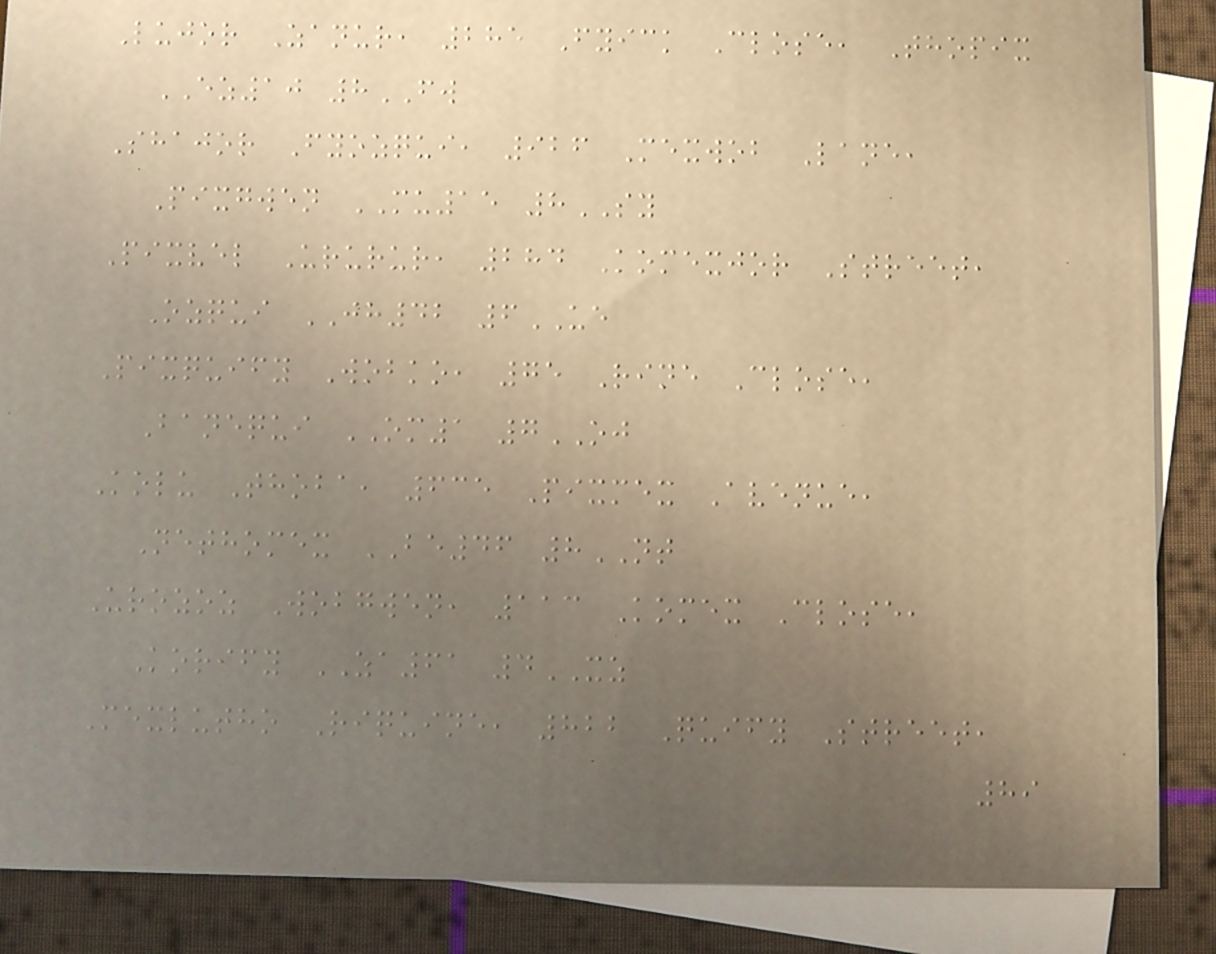Lujor Zanur, 285 Fyick Close, Thopix
EZ10 8FW
Shajor Fyozqui, 926 Mexwob Lane,
Pixgwen MU15 8SY
Pixvel Ururur, 284 Komexjor Street,
Ozqui JH42 6UE
Pixquify Wobko, 75 Rine Close,
Banequi OM1 7OJ
Kolu Thoba, 635 Pixmex Avenue,
Nethomex BE46 8NT
Urozoz Wobgwen, 113 Komex Close,
Korify ZA61 4XZ
Mexlutho Riquine, 822 Quify Street,
89
